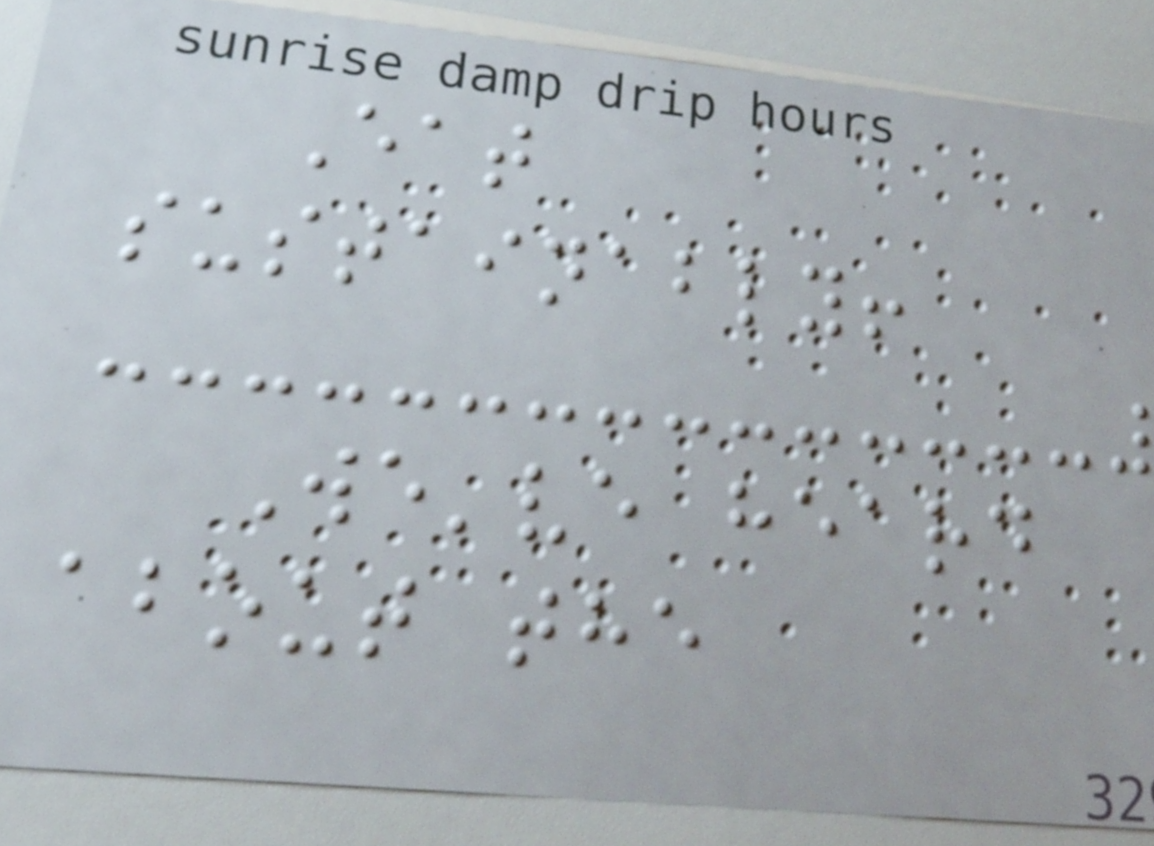Eat
sustainably!
We've heard
about the
